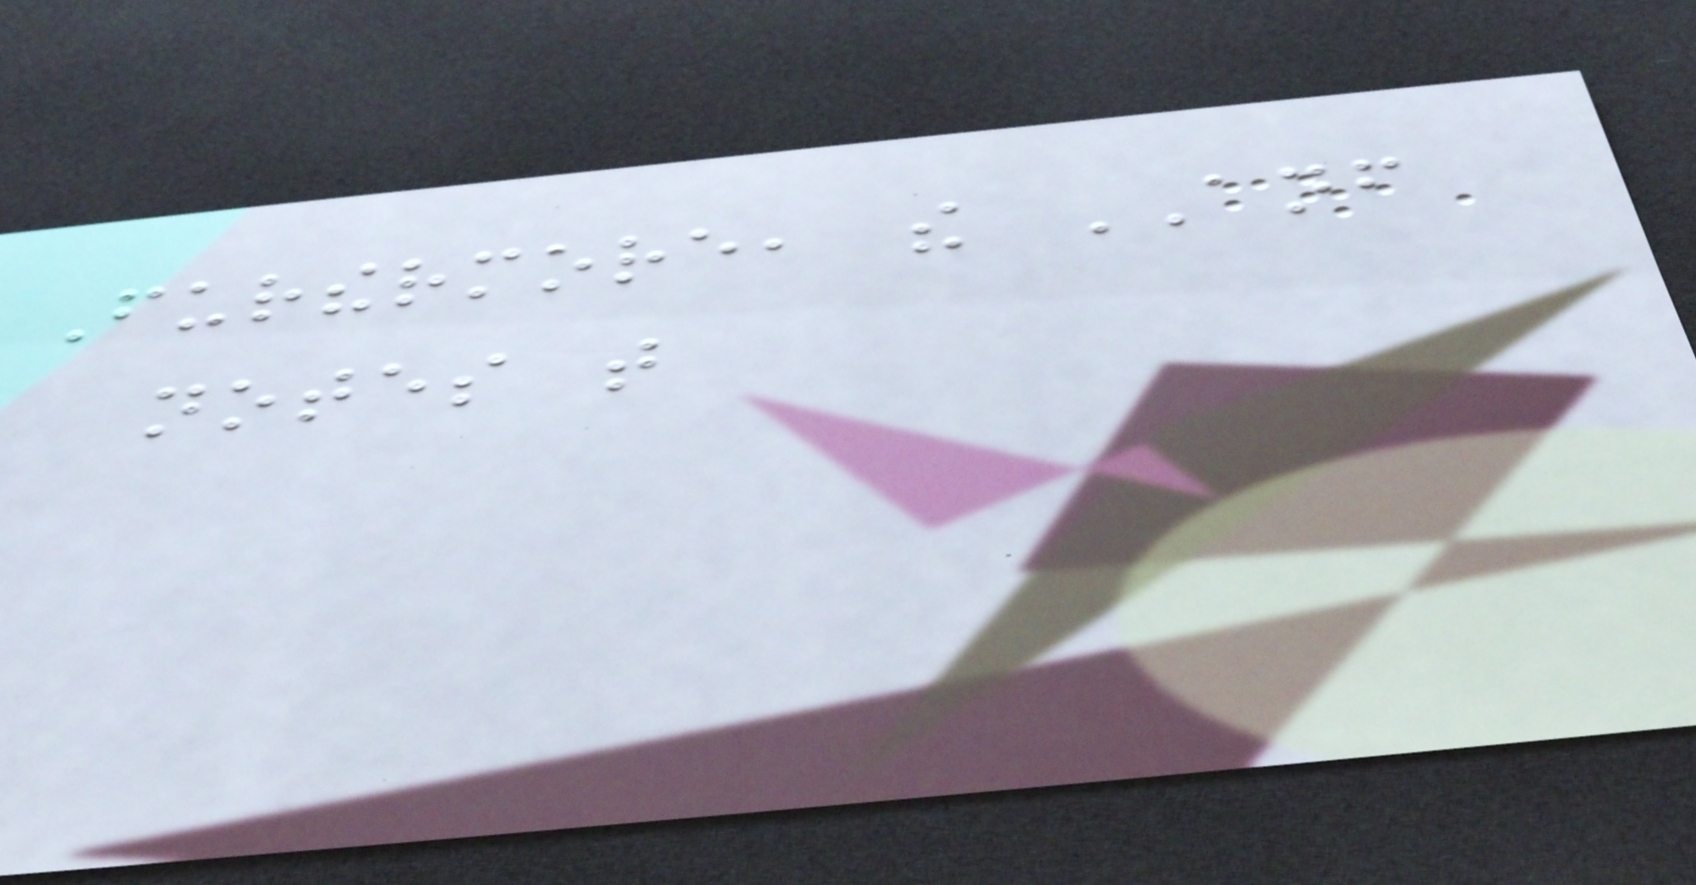Furthermore, the ANF
notes that
